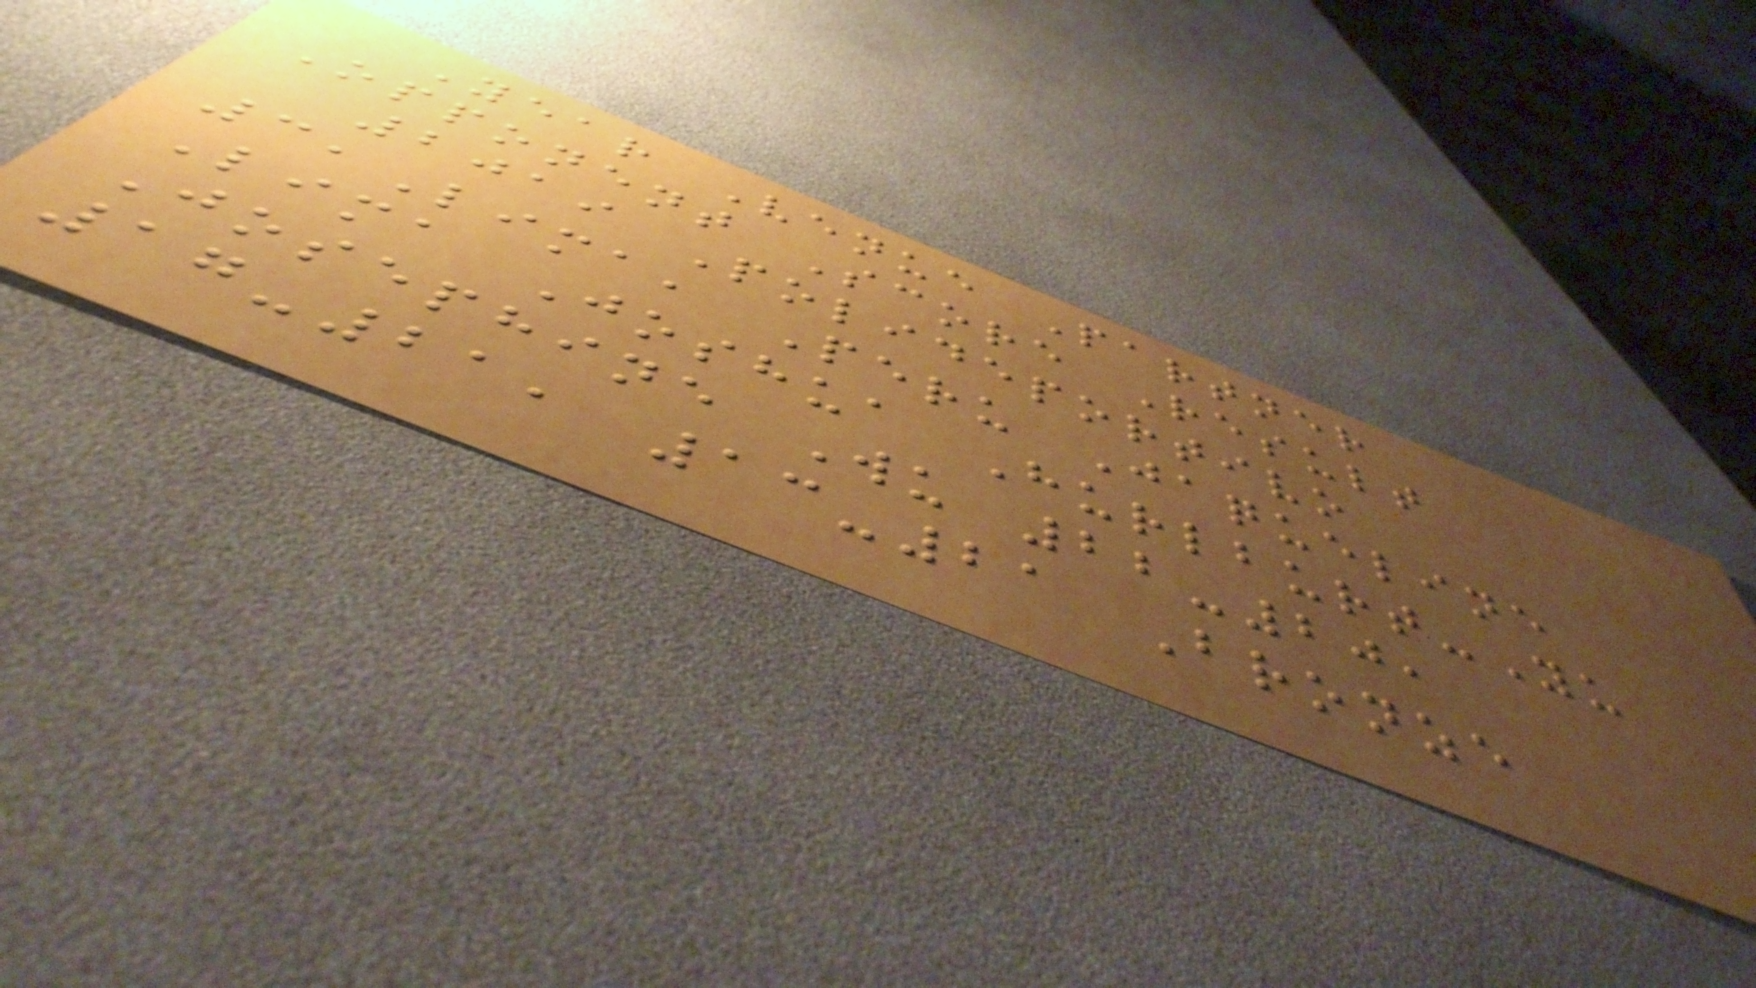Year Venue Partner
Opponent Score Result
2019 Polideportivo
3,Lima, Peru Jaqueline
Lima Joshua Hurlburt-Yu
Josephine Wu 22-20,
17-21, 13-21 Bronze
